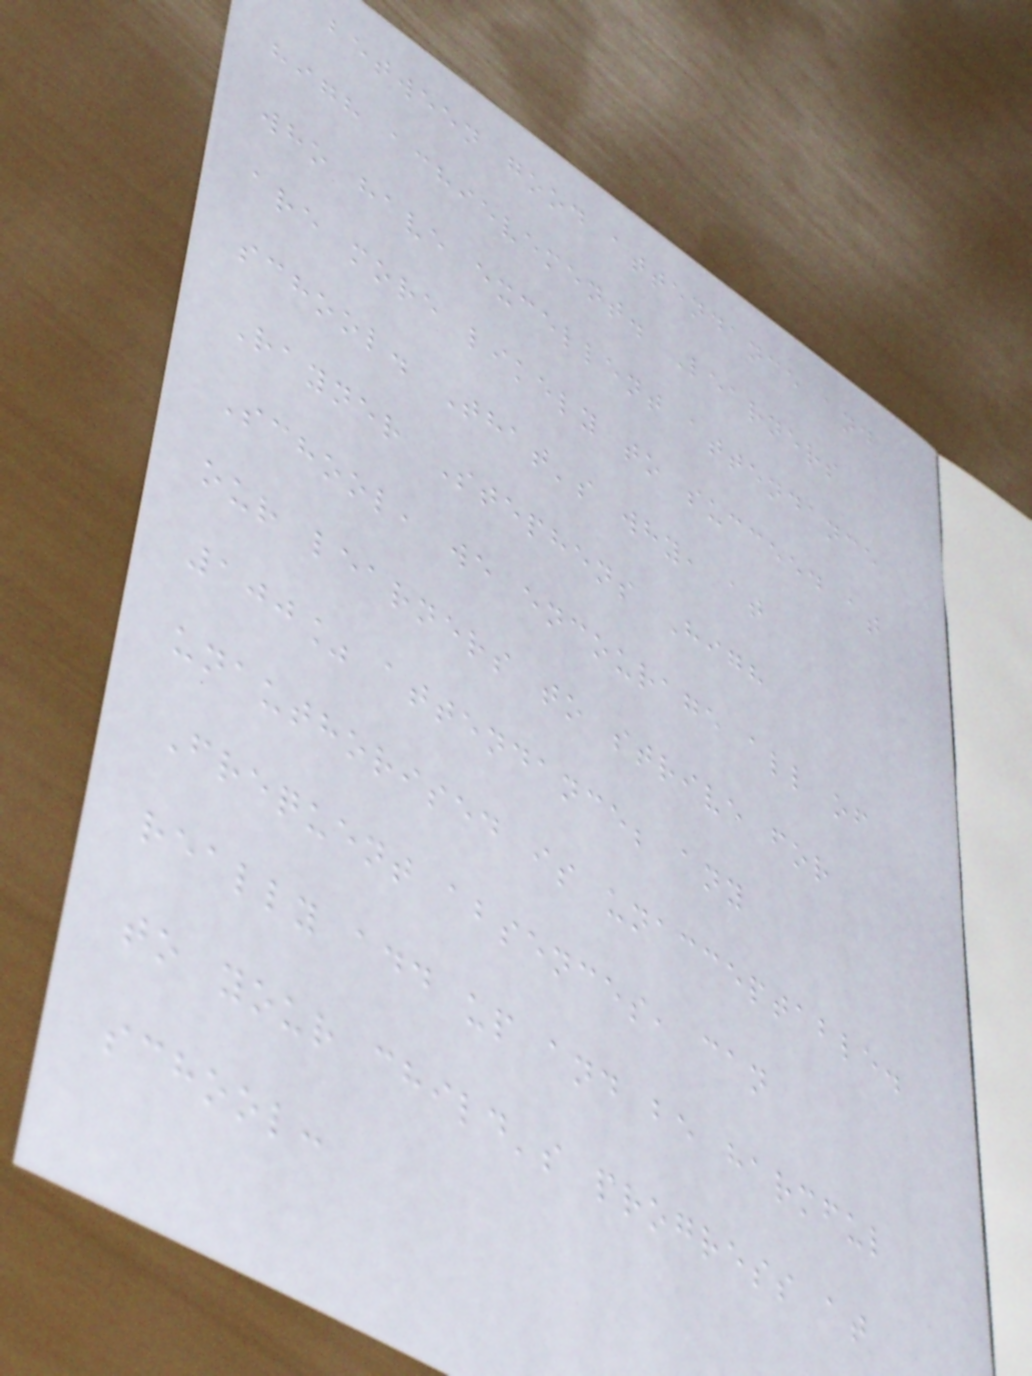between good attendance and
high achievement. Learners
who have excellent attendance
are more likely to succeed at
school. That's why, at
Rayner Stephens High
School, we encourage all of
our learners to strive for
100% attendance; any
unauthorised is unacceptable.
Frequent absences, can
really add up and be harmful
to your child's progress at
school:
